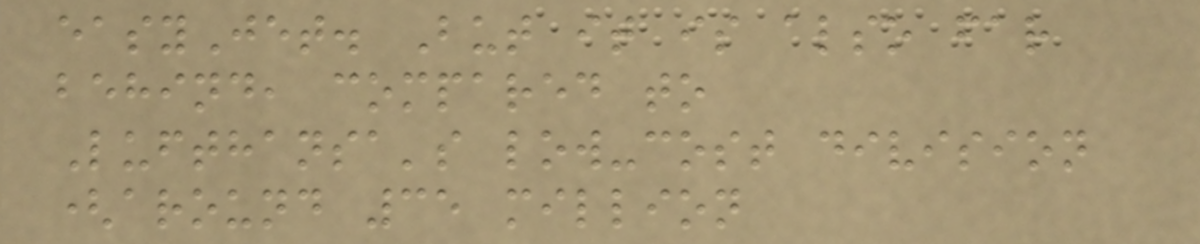easyJet. But it is also far
behind, compared to
Lufthansa's low-cost division
(around 35 million
